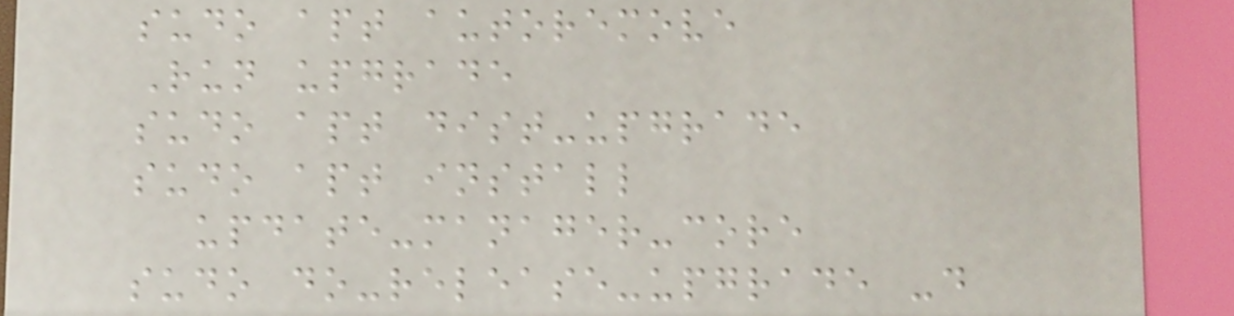sudo apt autoremove
Run upgrade
sudo apt dist-upgrade
sudo apt install
update-manager-core
sudo do-release-upgrade -d
